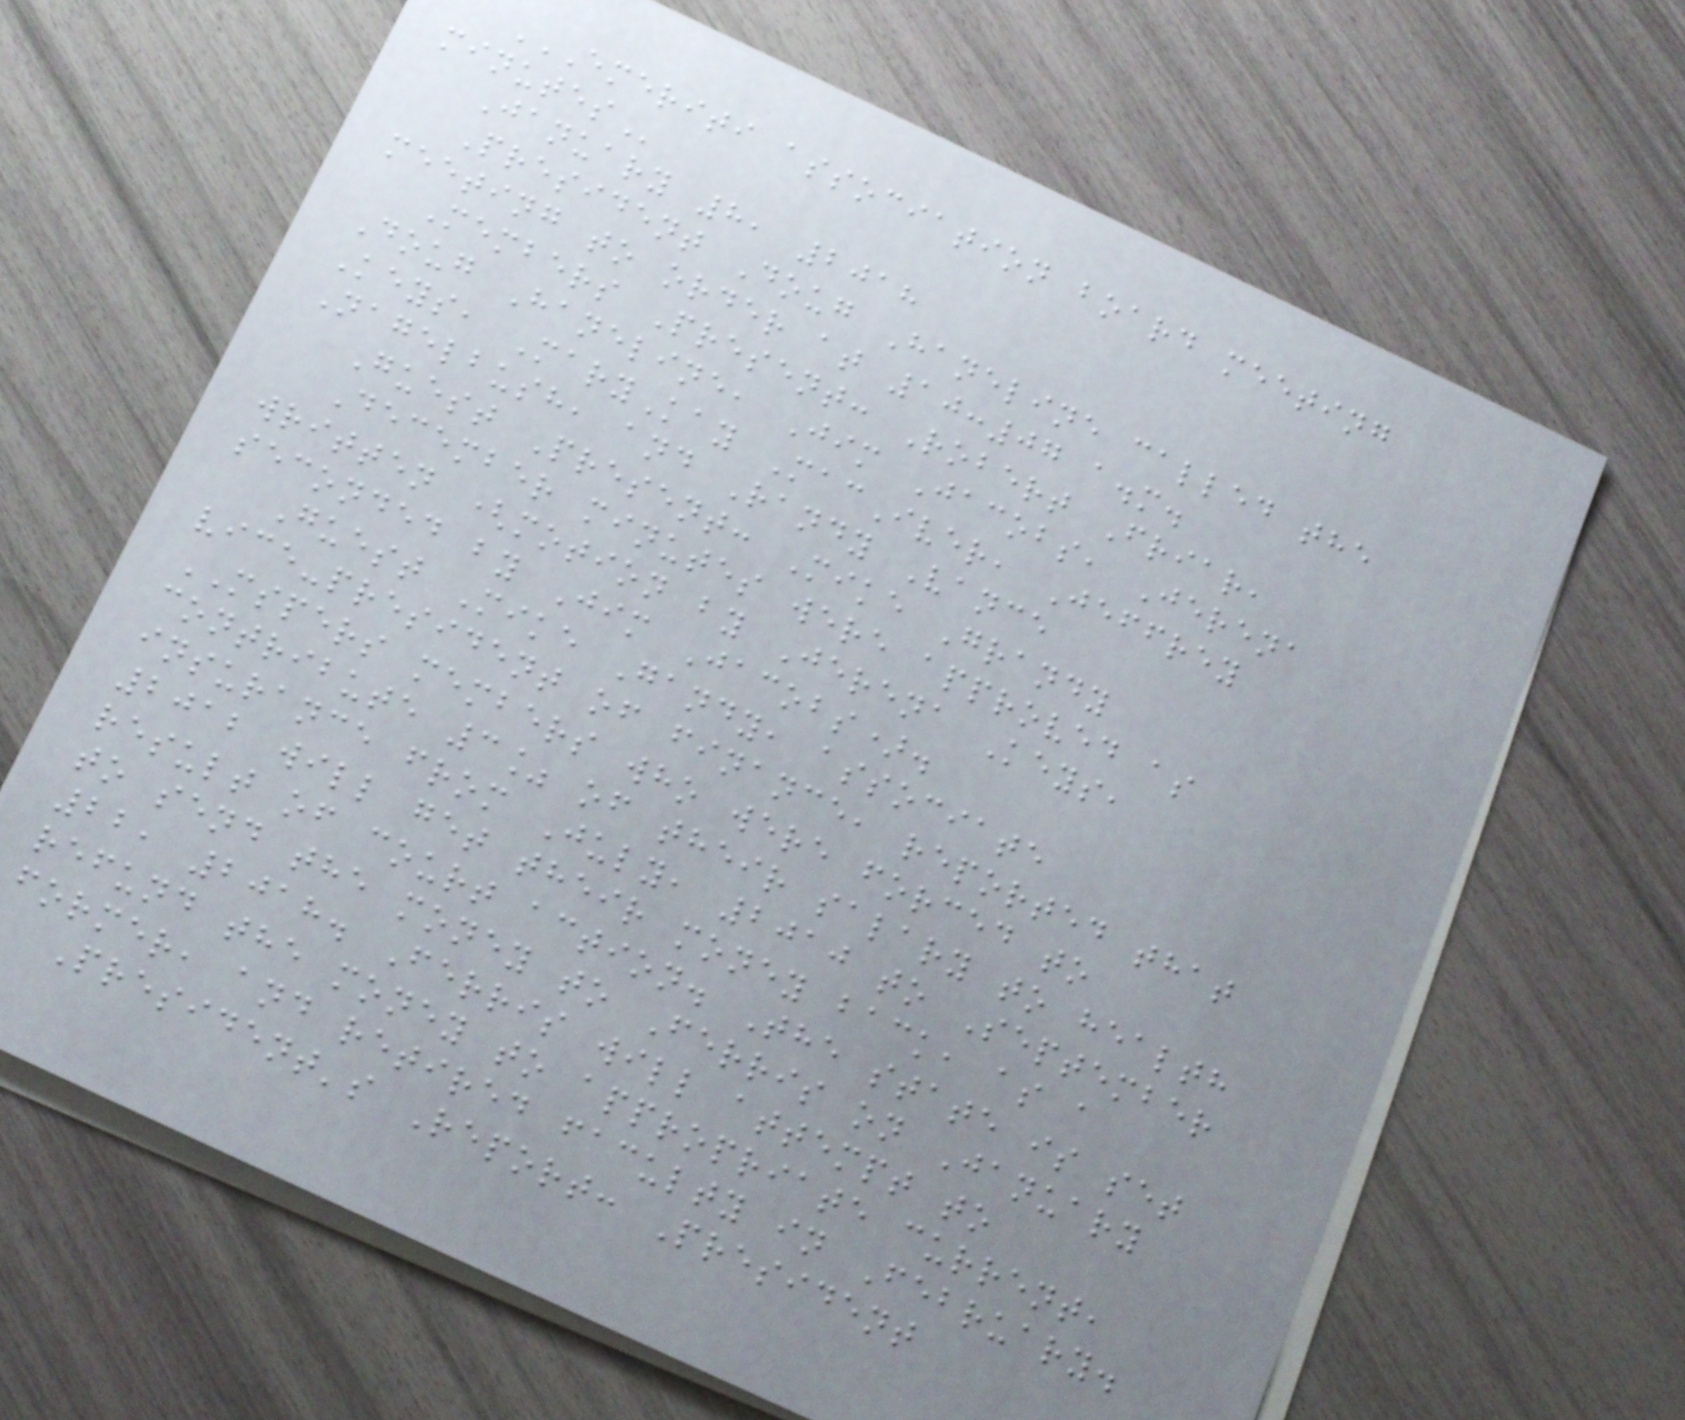EMERITI ASSOCIATION BOARD MEETING
MINUTES
January 8, 2018
President Doug Haneline called the
meeting to order at 10:07 a.m.
Members Present: Robert Friar,
Doug Haneline, Jim Jacobs, Jerena
Keys, MaryKay MacIver, Jeffrey
Nagelbush, and Randy Vance
Guest Present: Mike Grandy
December minutes were approved as
written (motion by Jerena Keys,
seconded by Jim Jacobs).
Guest Mike Gandy, associate
vice-president of finance, reported that
MSPERS members who were forced to
contribute 3% of their salary to health
insurance from July, 2010 to September
2012 will get their money back, as a
result of court action. The state is set
to send the money to Ferris on January
22, 2018. Ferris will attempt to
refund the money to appropriate current,
former, and retired faculty in February.
President's Report: President
